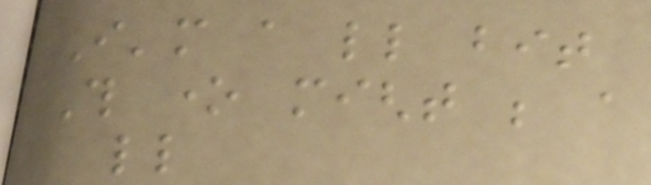I'm a little bit
This one might be a
little
